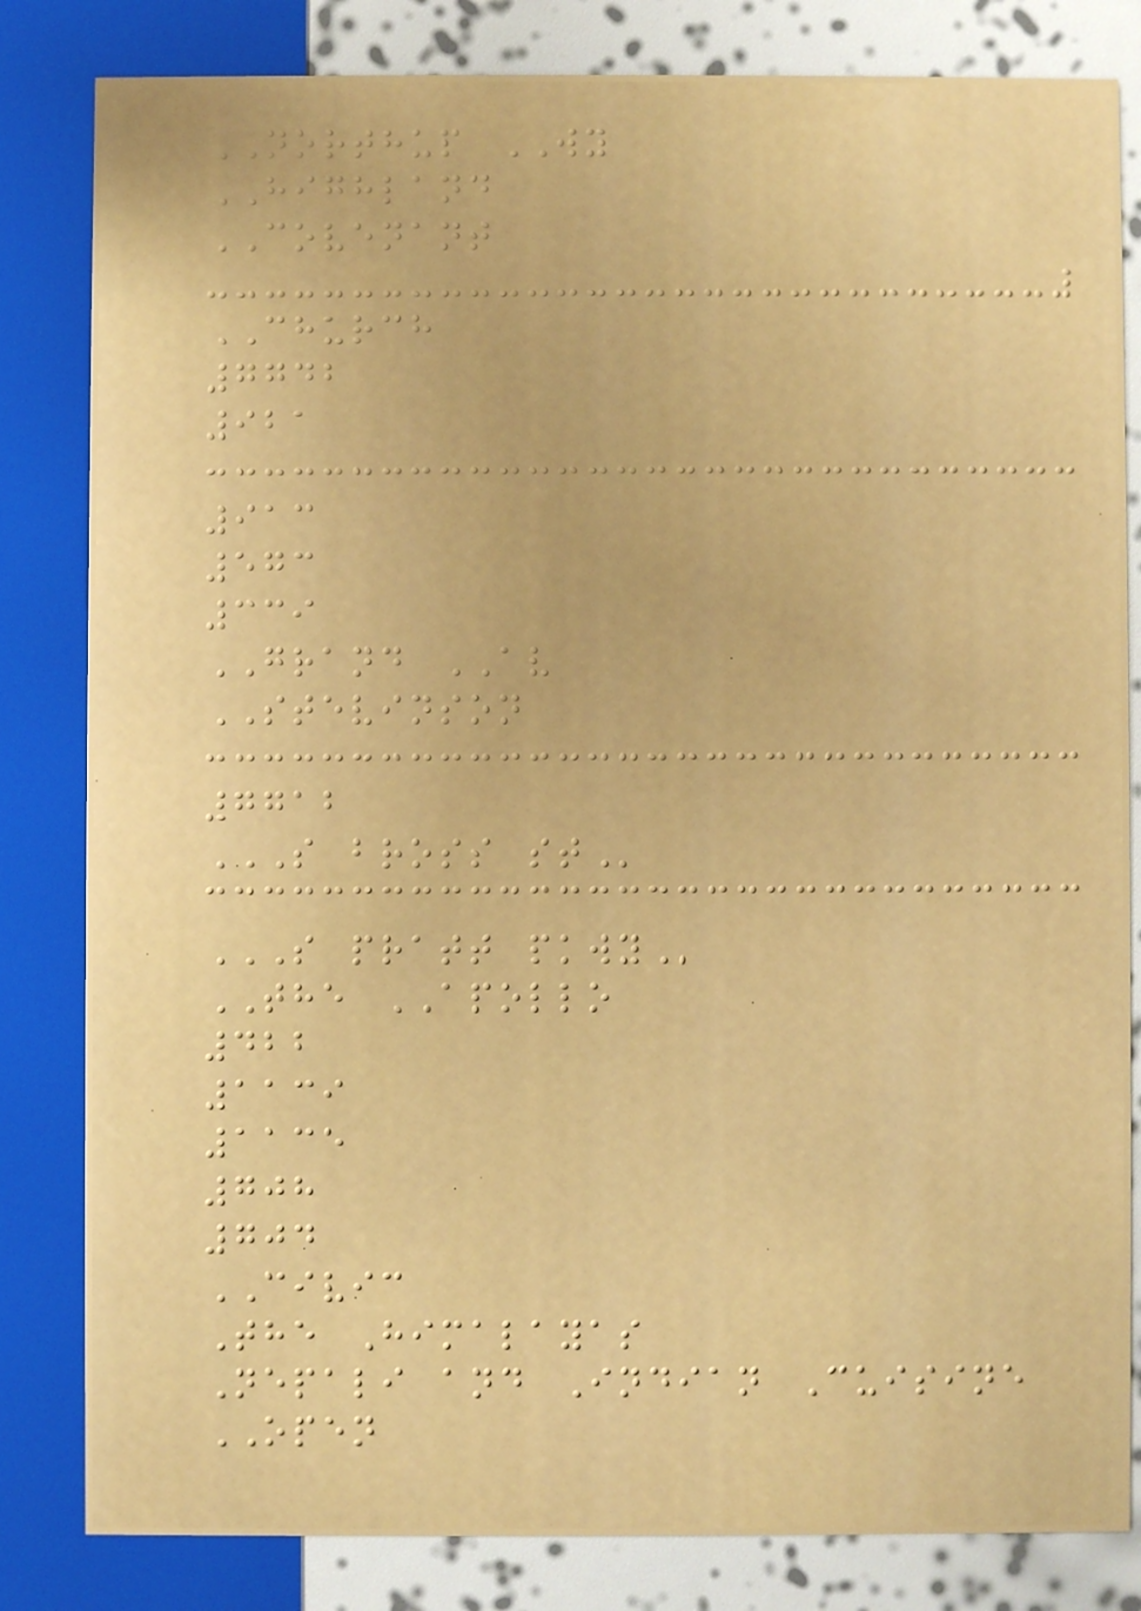NORTHUP WY
HIGHLAND
COVENANT
CHURCH
7742
921
913
573
339
GRAND AV
STEVINSON
7712
S BROSS ST
S PRATT PKWY
THE APOLLO
422
1139
1135
708
704
CIVIC
The Himalayas
Nepali and Indian Cuisine
OPEN
